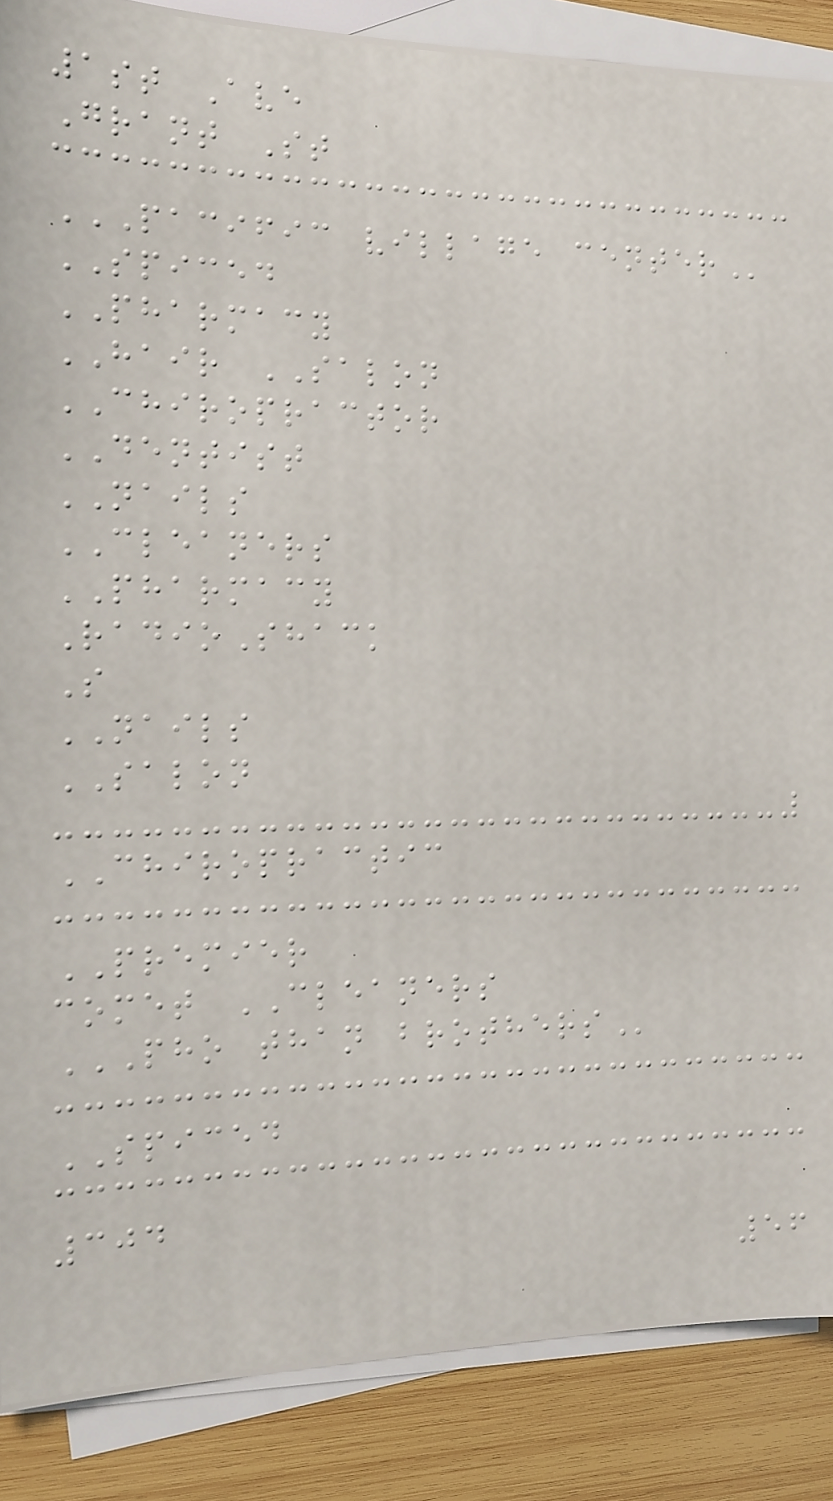1st Ave
Grant St
PACIFIC VILLAGE CENTER
SPICED
PHARMACY
HAIR SALON
CHIROPRACTOR
DENTIST
NAILS
CLEANERS
PHARMACY
RadioShack
S
NAILS
SALON
CHIROPRACTIC
PREMIER
comet CLEANERS
PHO THAN BROTHERS
SPICED
304
56
